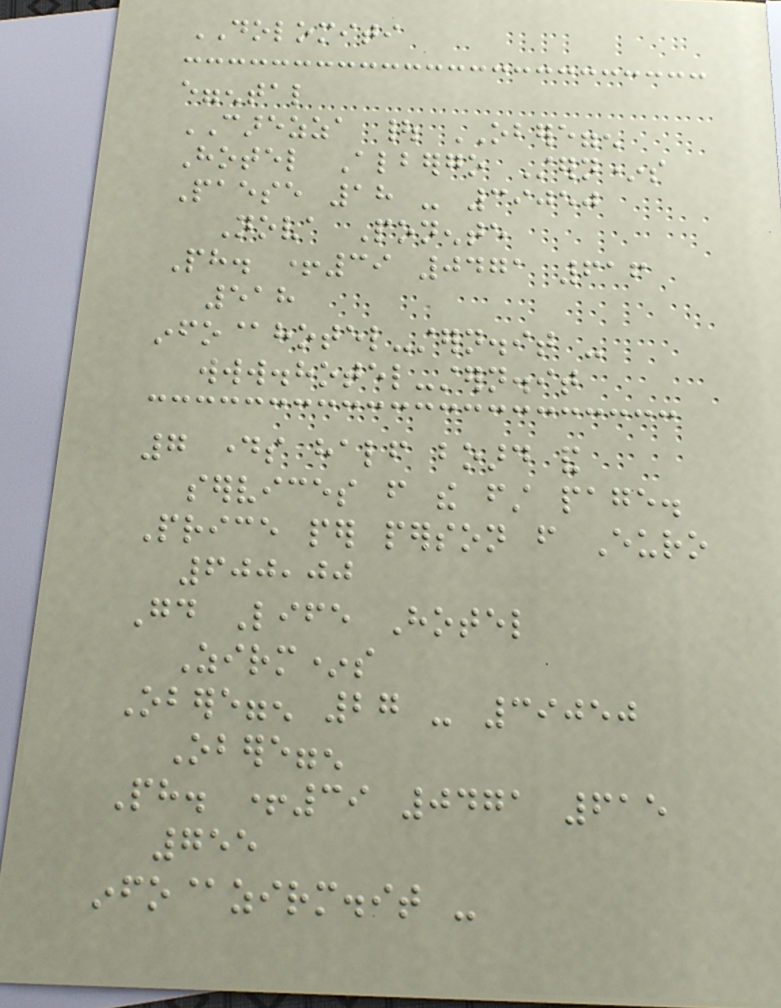DOLOMITI
eggental
CAREZZA | OBEREGGEN
Hotel Albergo Stern*s
Paese 18 - 39050
Nova Ponente
Ph. +39 0471 616
518
info@hotel-stern.it -
www.hotel-stern.it
7 days half board and
services from the first page.
Price per person from Euro
600,00
Good Life Hotel
Zirm*s
Obereggen 27 - 39050
Obereggen
Ph. +39 0471 615
755
info@zirm.it -
